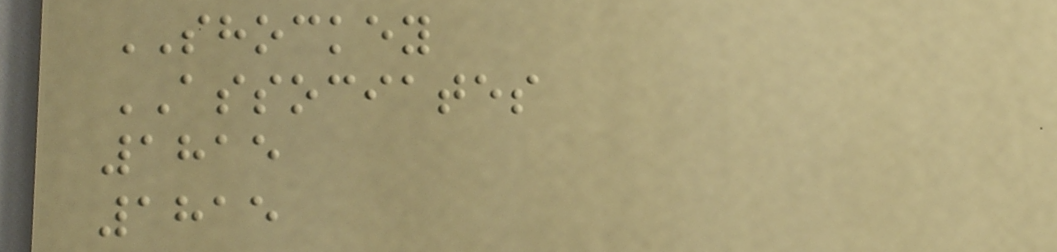SHOCKEY
ASSOCIATES
1815
1815
